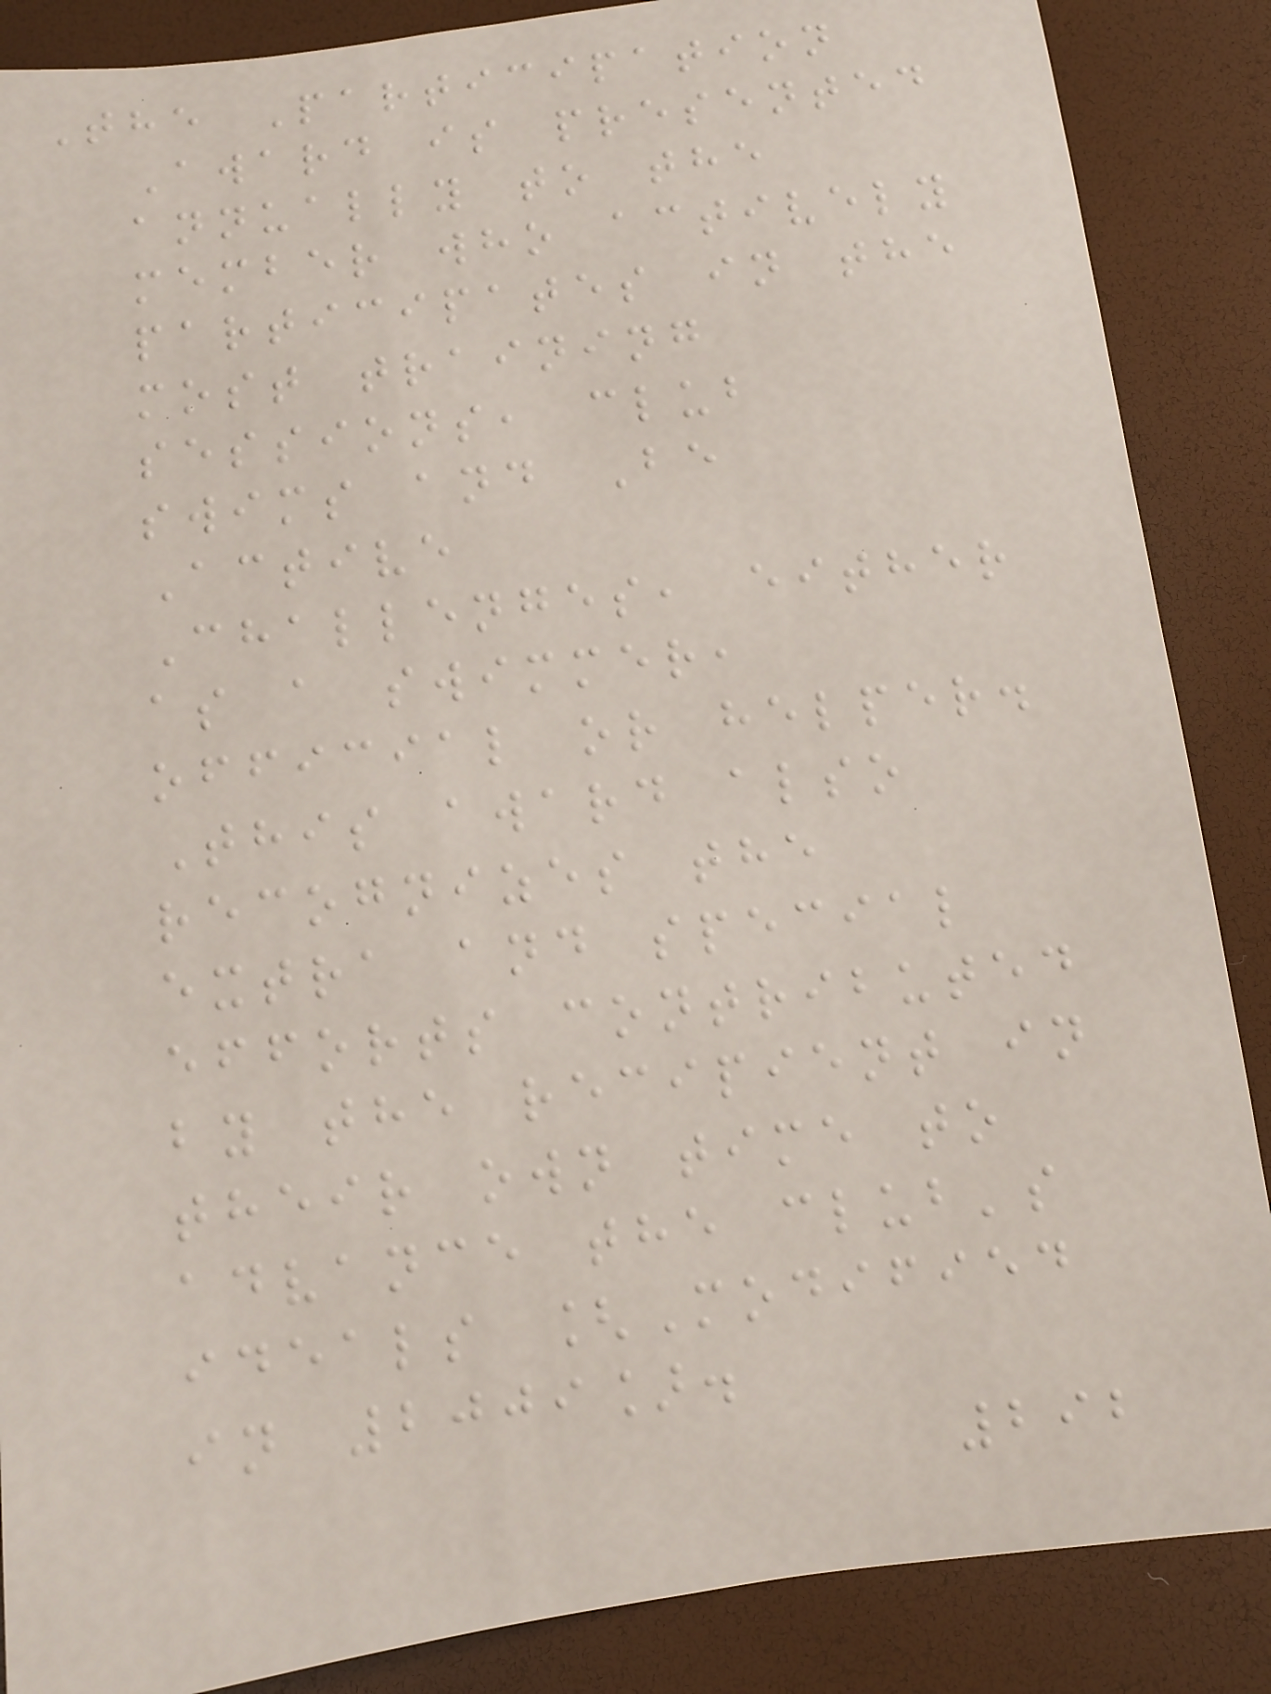The Participation
Award is presented
annually to the
member who actively
participates in the
most training
sessions, club
swims and Be
Active
Challenges, either
as a swimmer,
official or helper.
This award also
recognizes the
extra and special
efforts contributed
by the recipient in
their own time to
advance the club's
ideals [Modified
in 2009].
292
